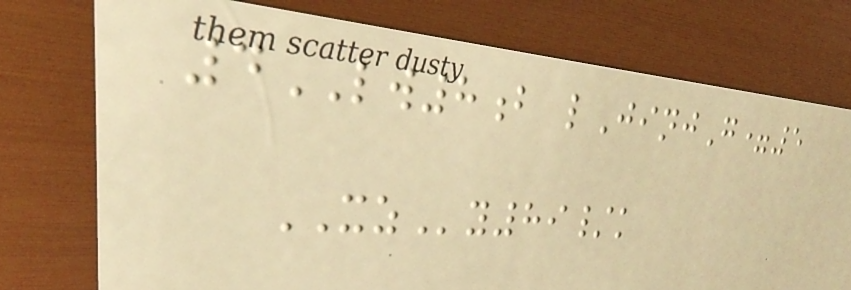4LW8b lJinjG=5
XZy89/k
